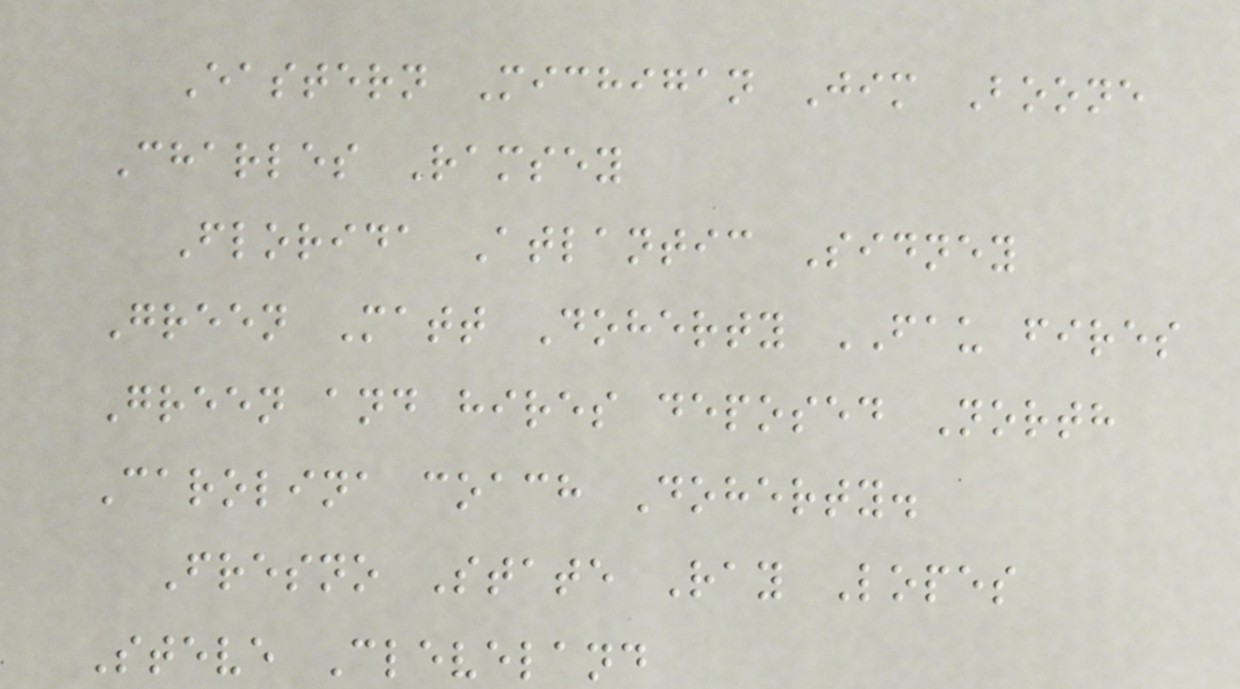Eastern Michigan Jim Boone
Charles Ramsey
Florida Atlantic Sidney
Green Matt Doherty FAU fires
Green and hires deposed North
Carolina coach Doherty.
Fresno State Ray Lopes
Steve Cleveland
